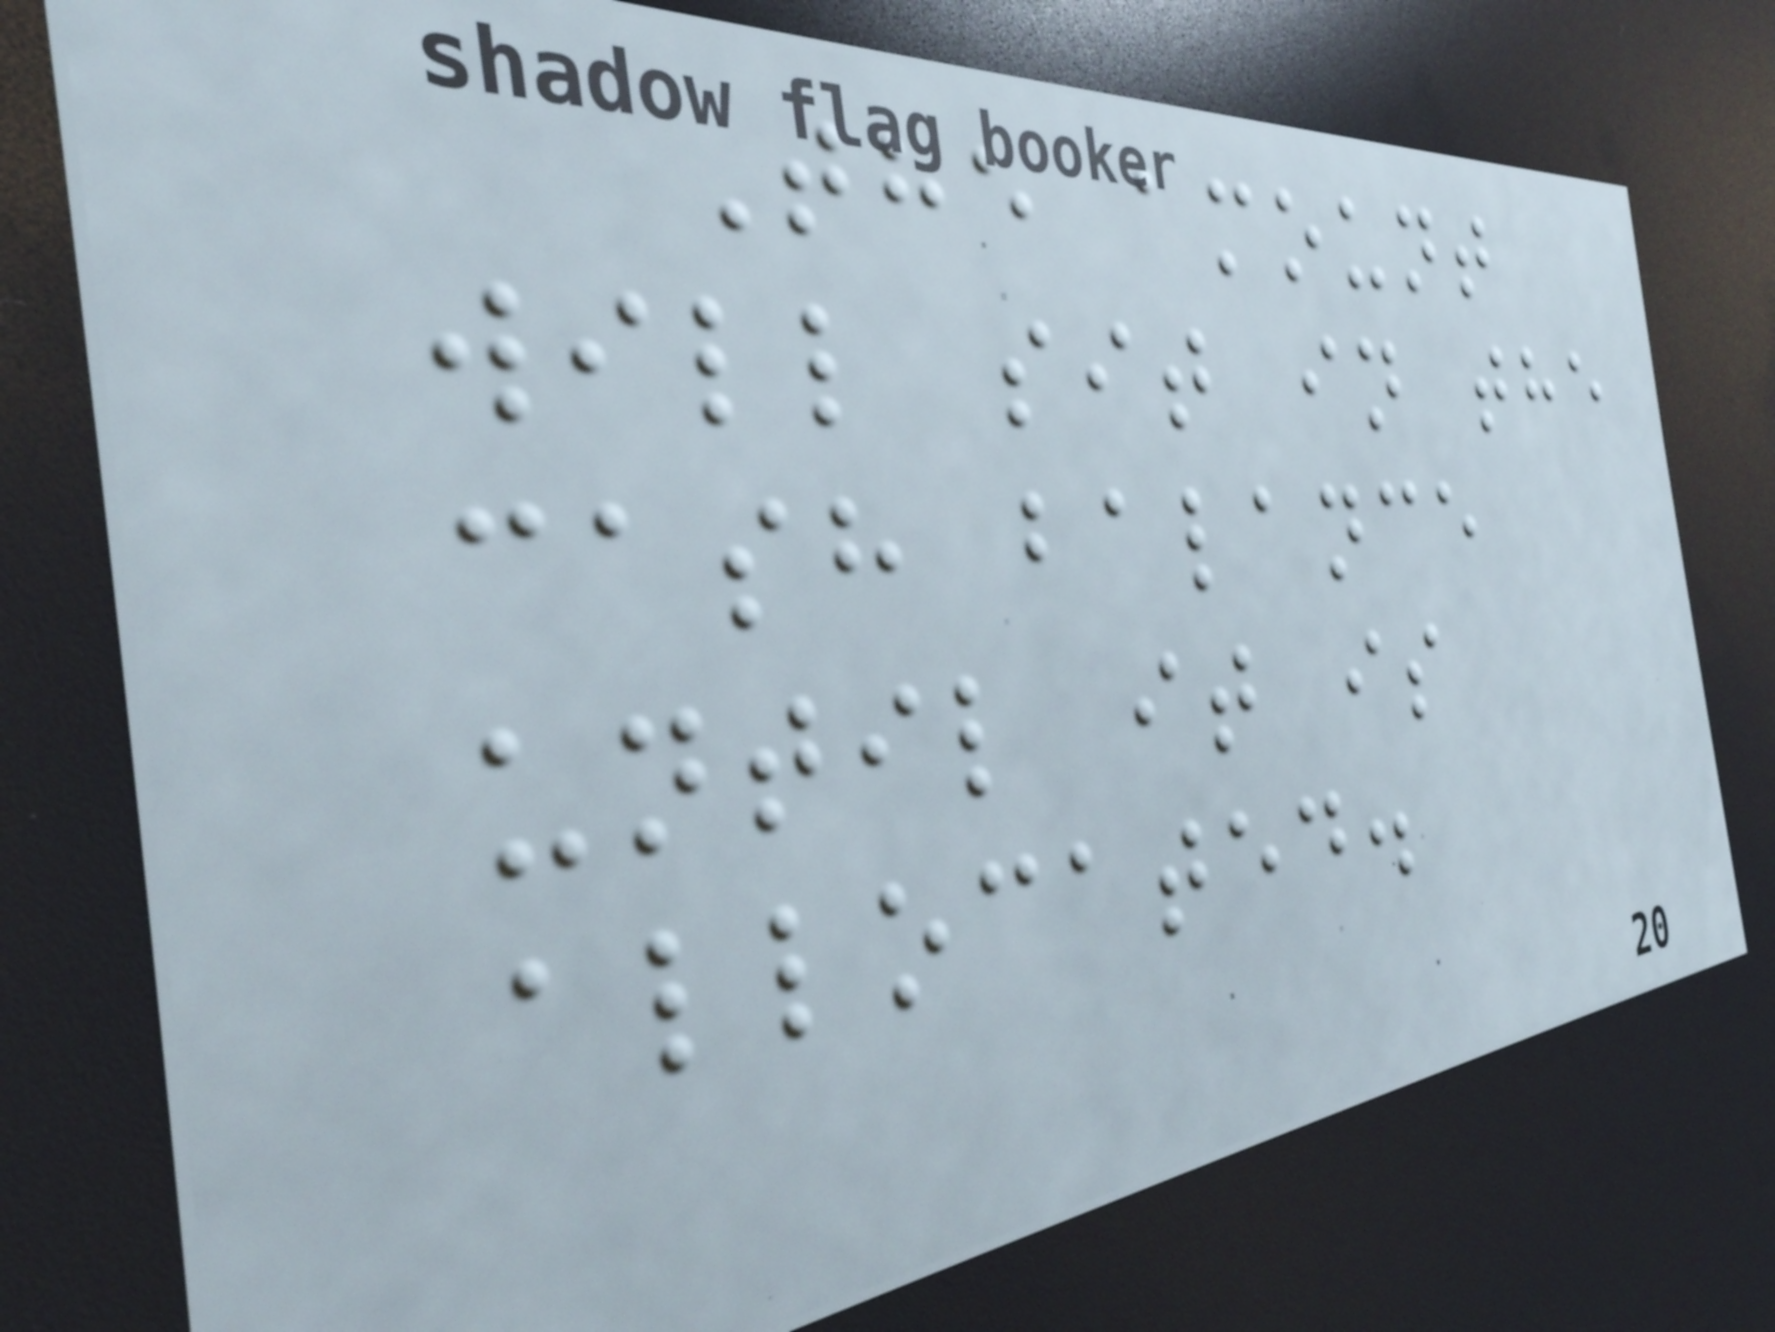The amount
will sit in the
cash balance
until it is
allocated.
